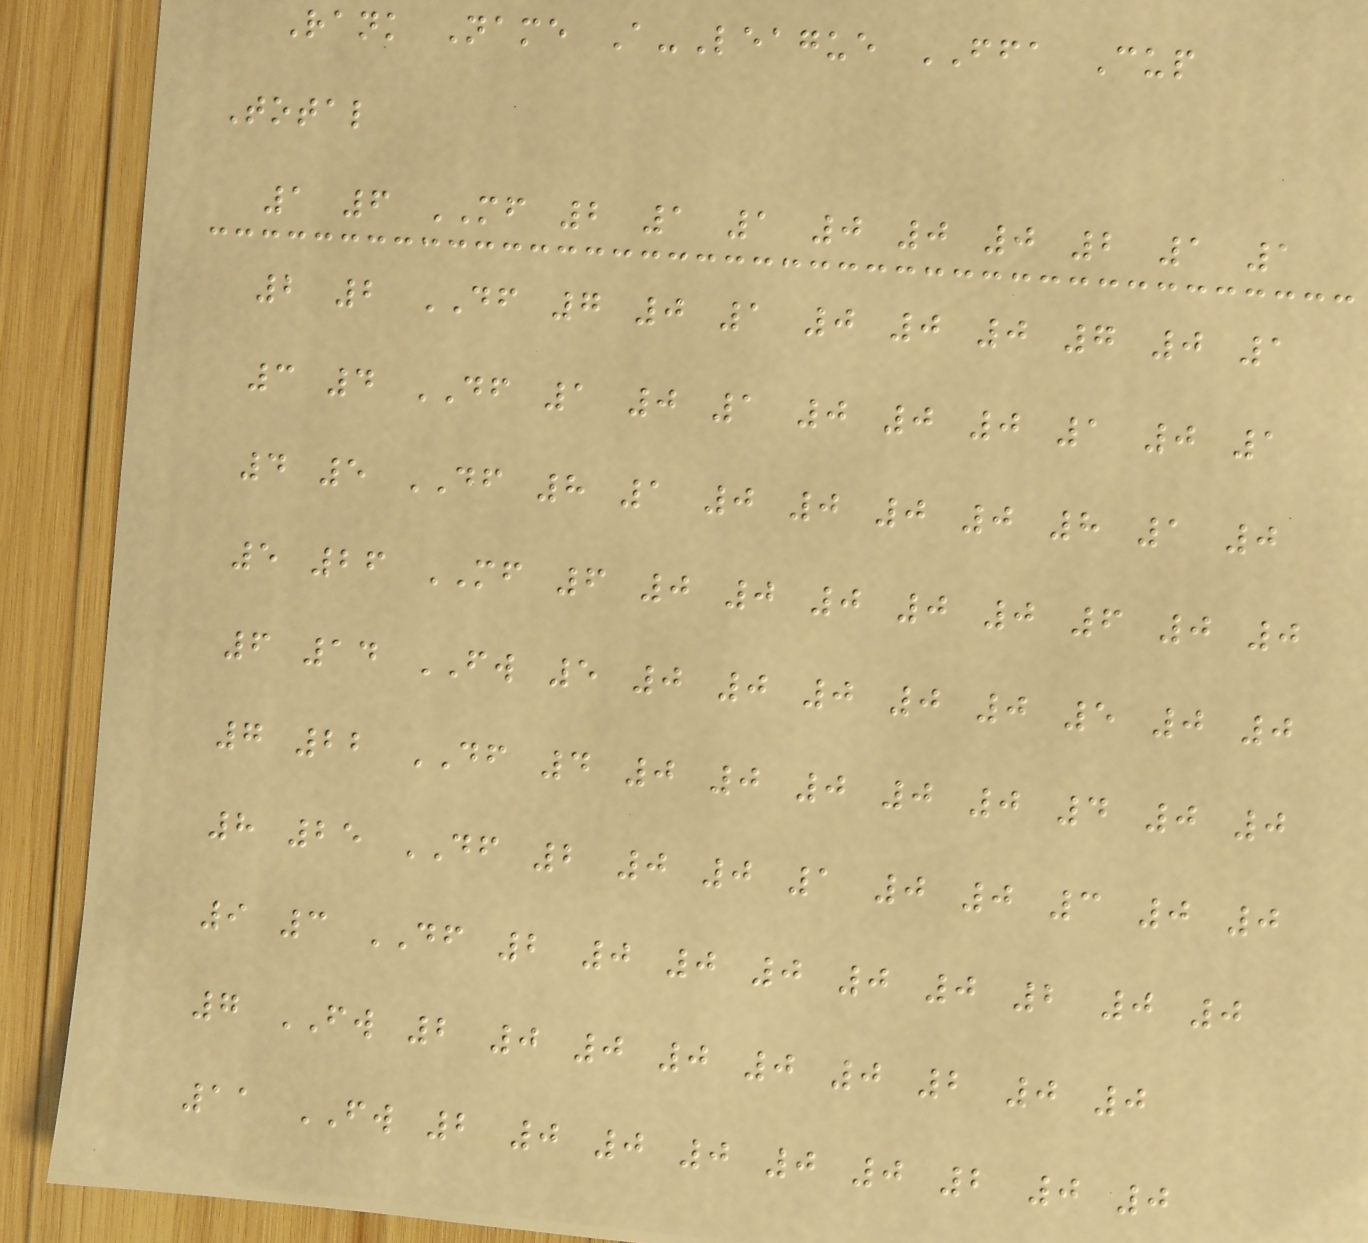Rank Name A-League FFA Cup
Total
1 6 MF 2 1 1 0 0 0 2 1 1
2 2 DF 7 0 1 0 0 0 7 0 1
3 4 DF 1 0 1 0 0 0 1 0 1
4 5 DF 8 1 0 0 0 0 8 1 0
5 26 MF 6 0 0 0 0 0 6 0 0
6 14 FW 5 0 0 0 0 0 5 0 0
7 22 DF 4 0 0 0 0 0 4 0 0
8 25 DF 2 0 0 1 0 0 3 0 0
9 3 DF 2 0 0 0 0 0 2 0 0
7 FW 2 0 0 0 0 0 2 0 0
11 FW 2 0 0 0 0 0 2 0 0
